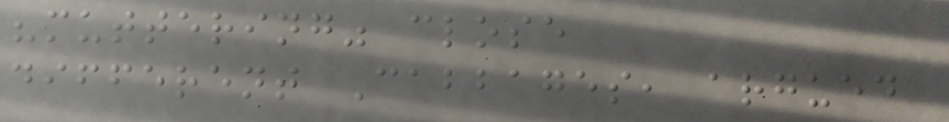"muttering" close
different Cabbages, argued
